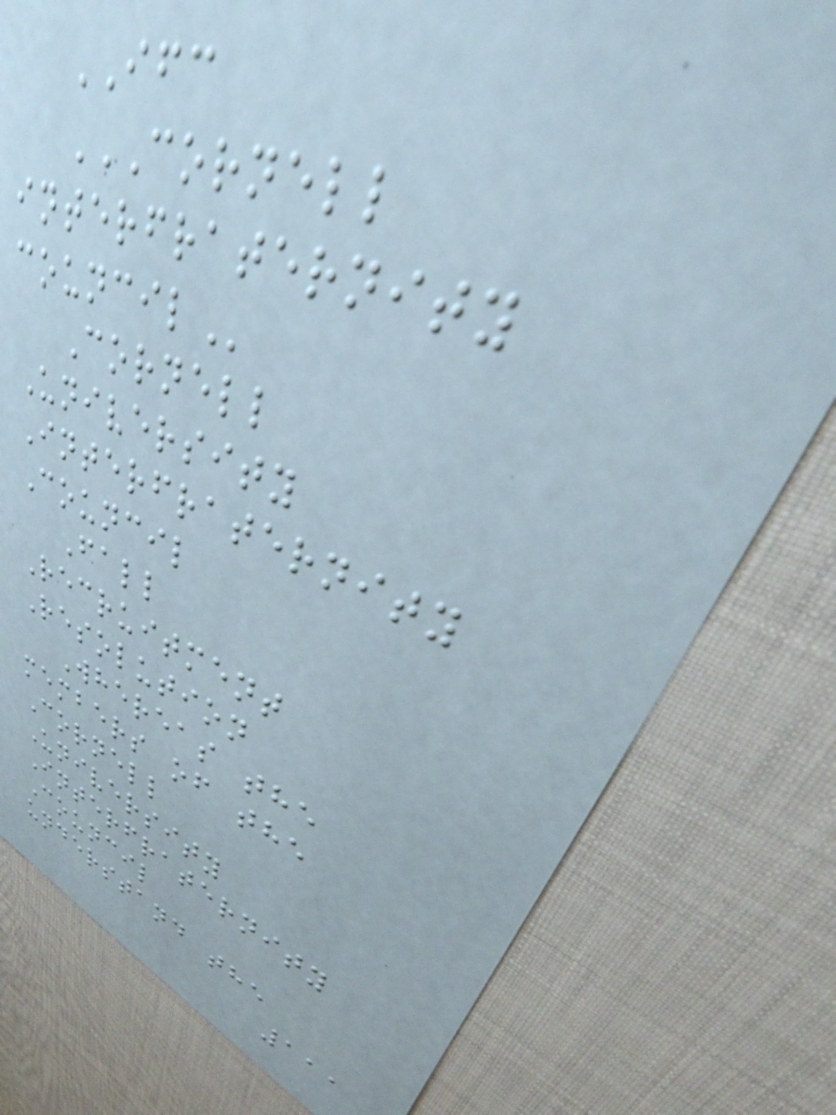IFC
CORNELL
INTERFRATERNITY
COUNCIL
Cornell
University
Interfraternity
Council
Fall
Recruitment
Resolution
Whereas the
members of the
Cornell
University
Interfraternity
Council
understand the
111
